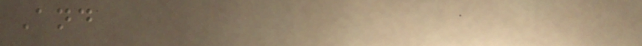And
